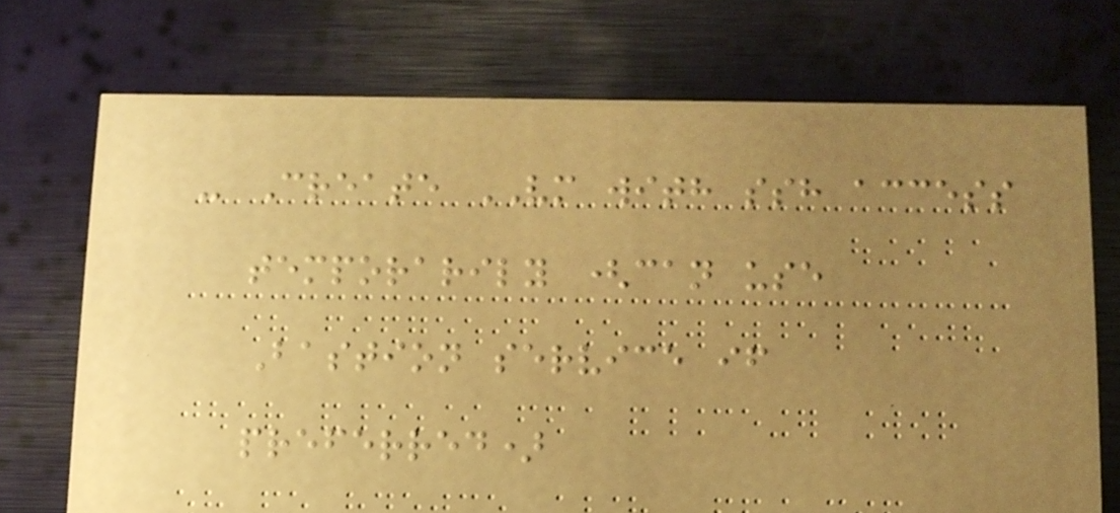- Create VM with ssh access
temporarily (can use
Bastion service if
preferred)
